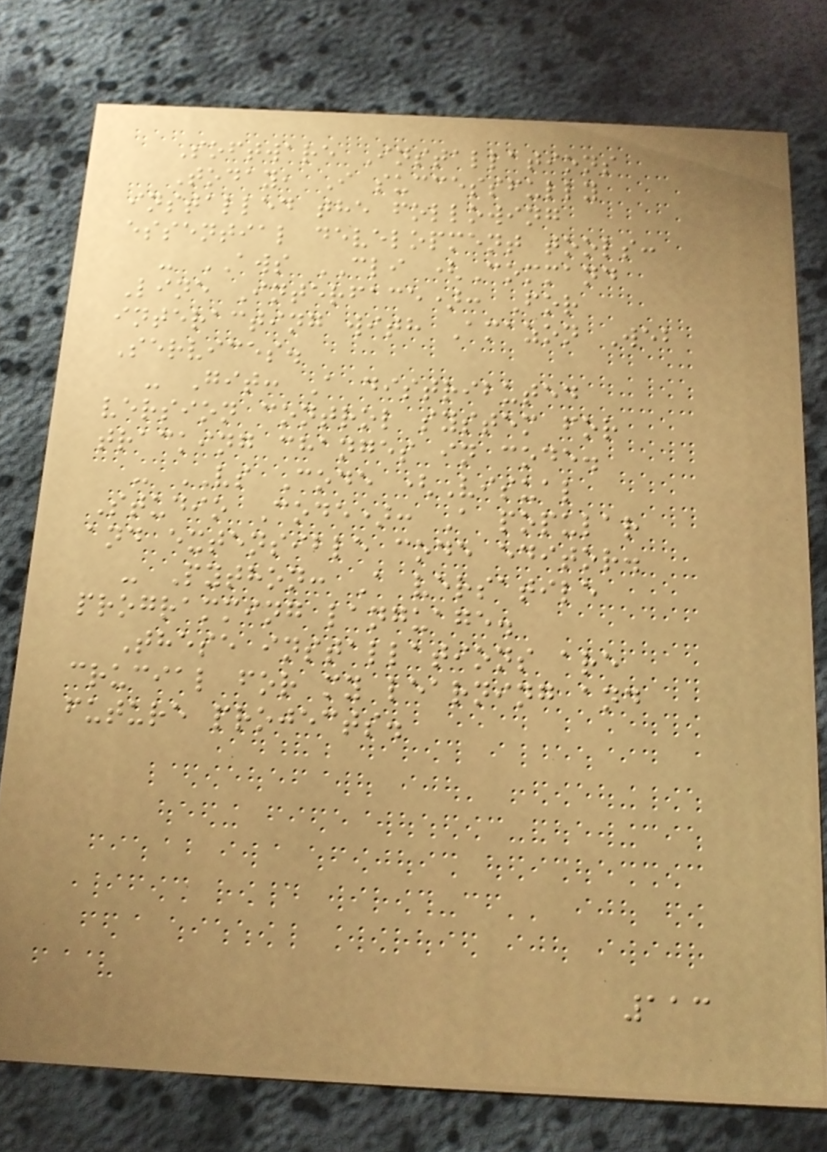Software Installations
Today, I successfully
installed the following
essential development tools:
- AWS CLI (Command
Line Interface): For
interacting with Amazon Web
Services.
- Git: A distributed
version control system for
tracking changes in code.
- VS Code (Visual
Studio Code): A popular
and extensible code editor.
- Python: A versatile
programming language.
These installations are
crucial for my learning and
future projects.
113
